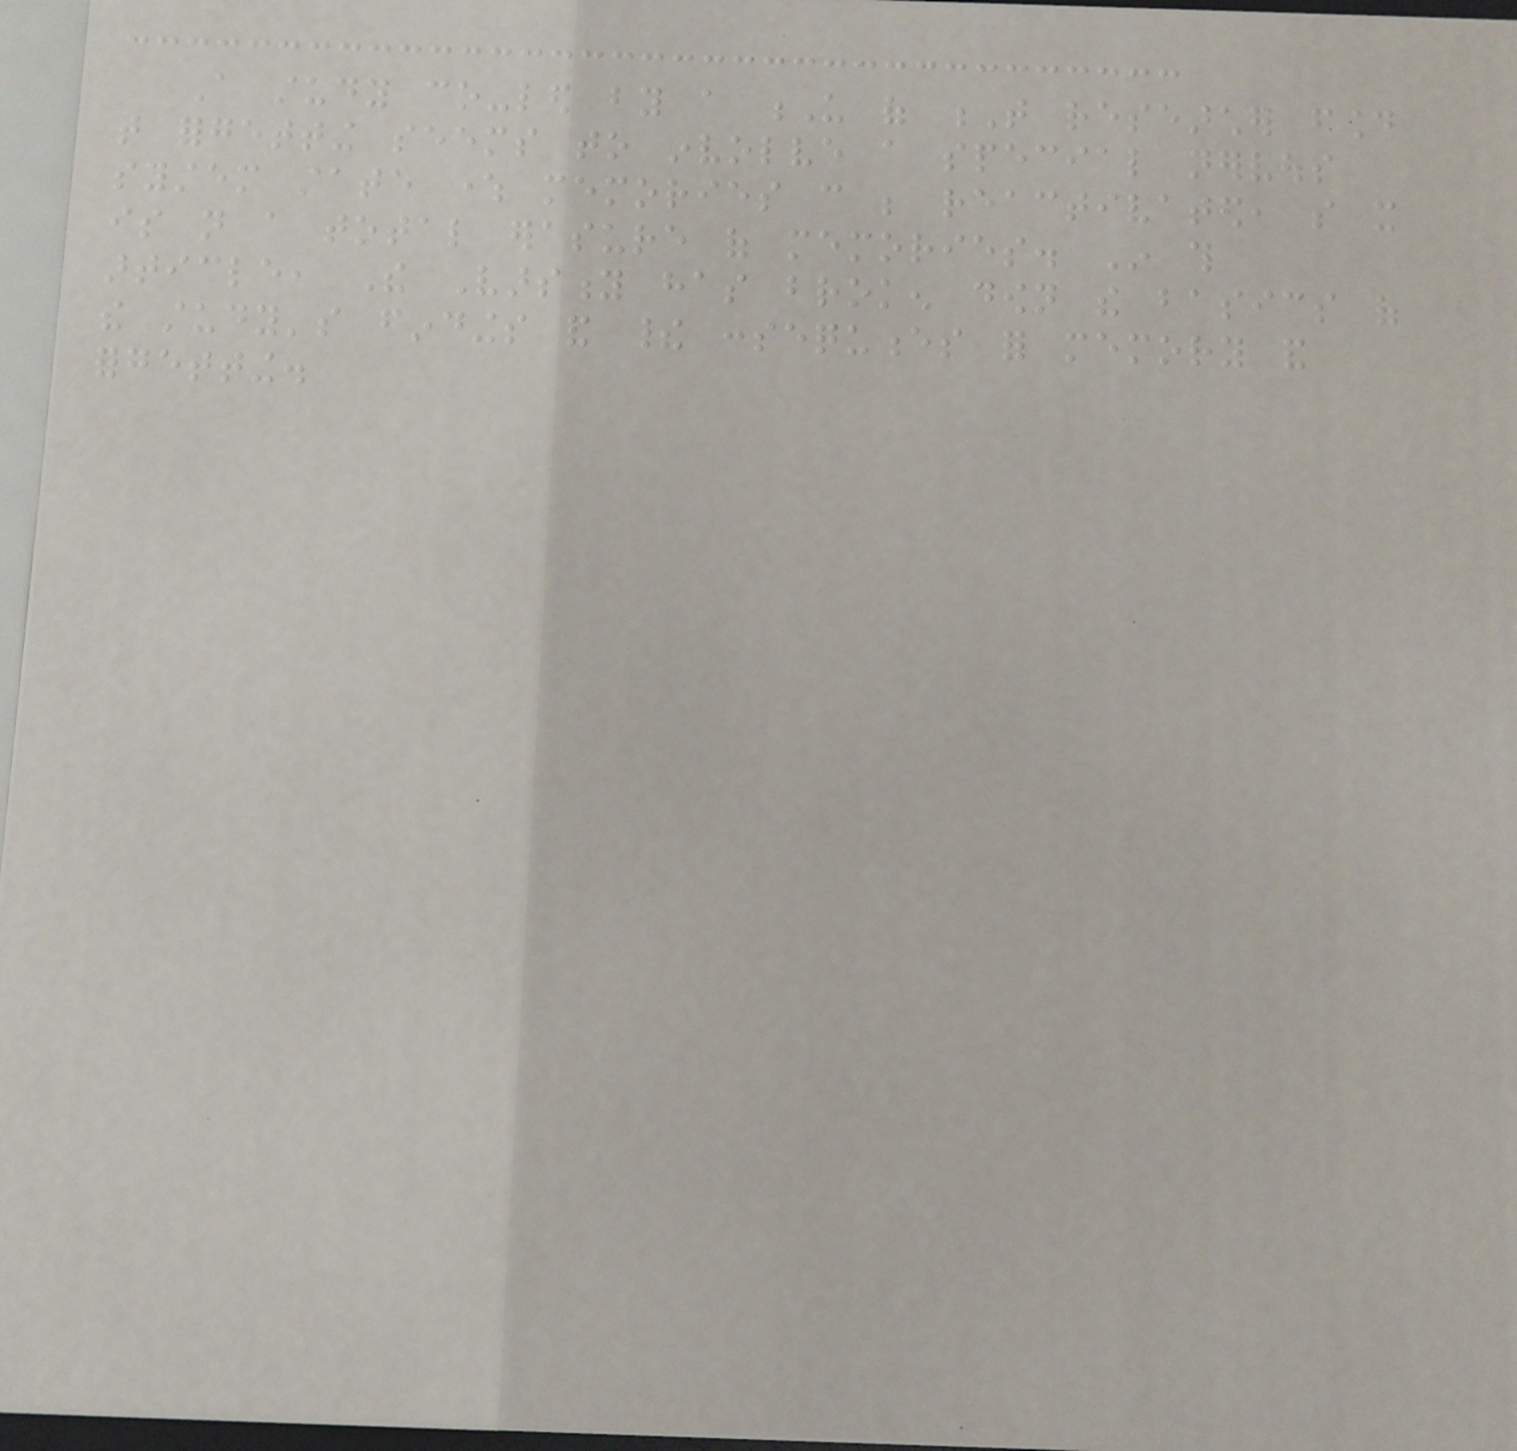A study co-led by a U of T researcher found
that forgetting seems to involve a special nervous
system state where memories can be reactivated, so it
is not a total erasure of memories. In this
article, The Varsity has broken down the basics of
the study's findings and their consequences for memory and
forgetting.
